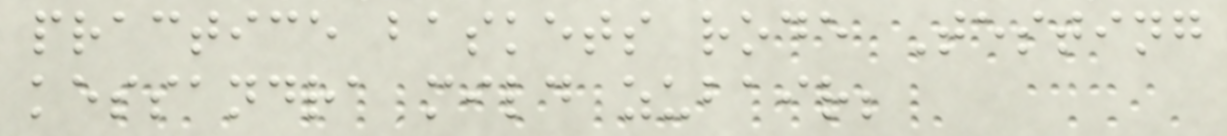practice baskets rode Testing
kessandra mild zubair;
